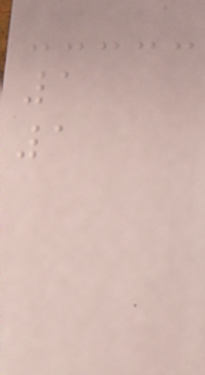1
1
